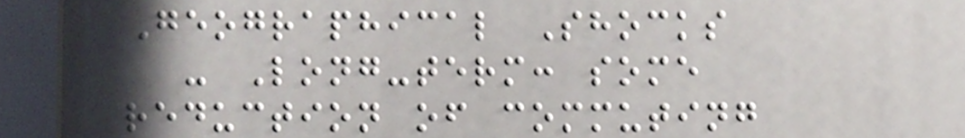Geographical Shocks
- Long-term: some
reduction of commuting
